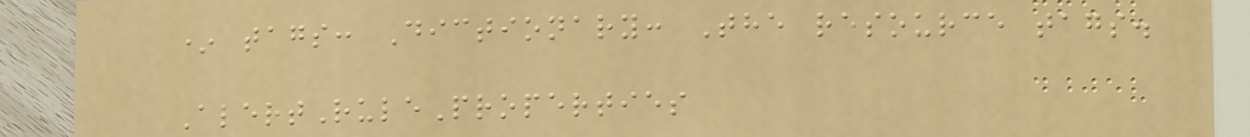* tags: Dictionary: The resource tags.
AlertRuleProperties
